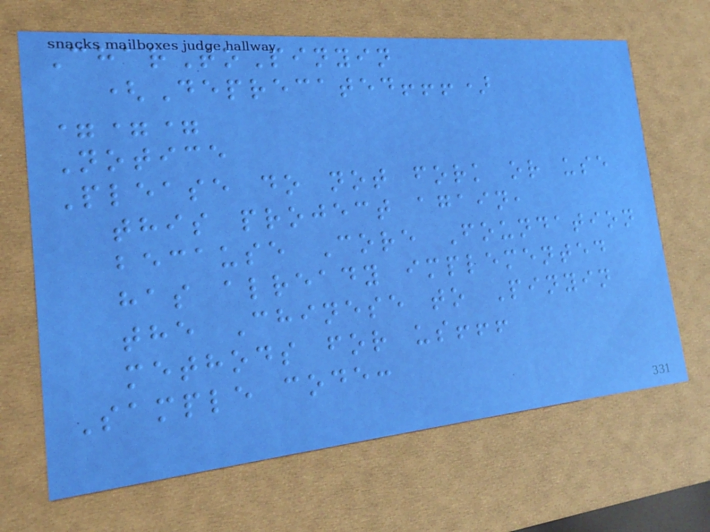CharToPinyin
(Deprecated!!!)
===
Notice
Please do not fork or use
this project again,
because Core Foundation
has already implemented
the Chinese to Pinyin
methods for us!!!
Sample code:
